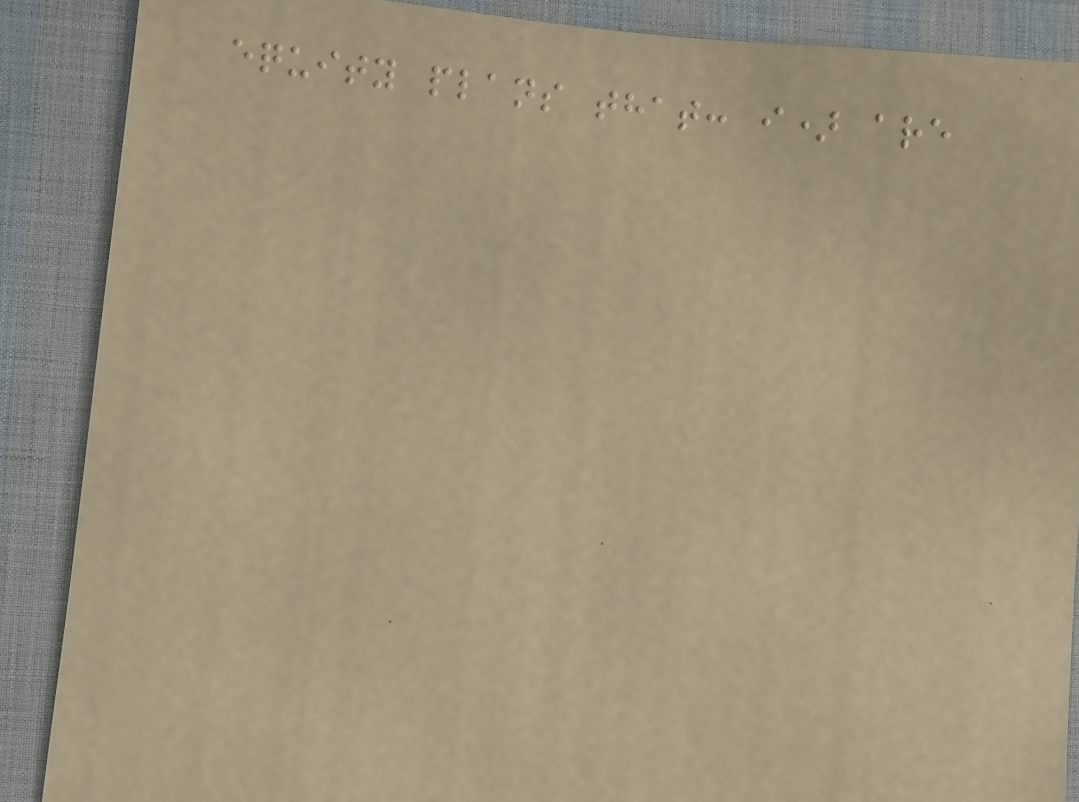equity plans that: i) are
